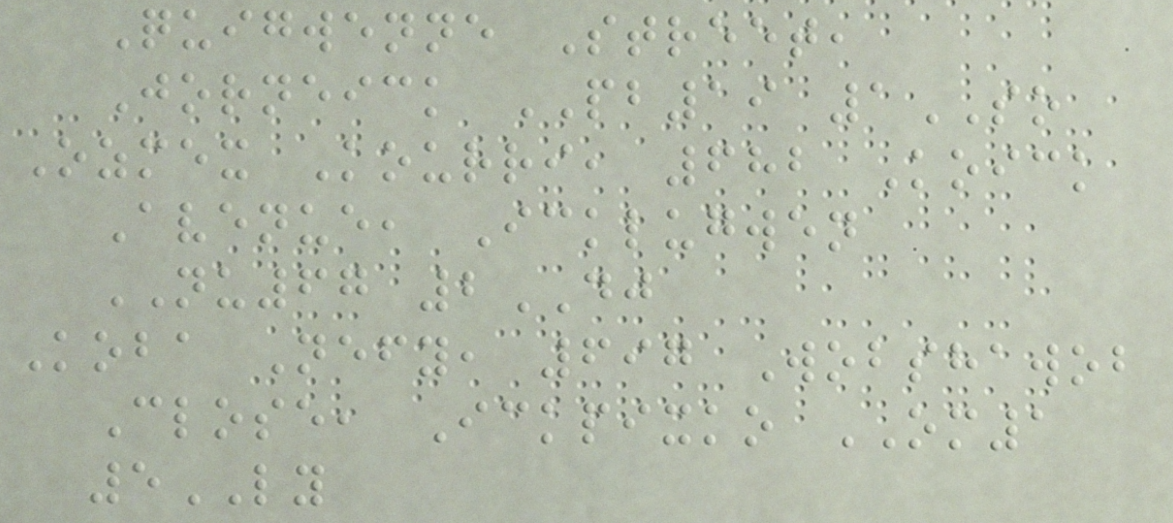Quigwenne Street,
Jorneick PB19 1SO
Ozmex Kourri, 682 Koick
Avenue, Icklugwen
NU67 2DJ
Koba Nefy, 697 Wobshawob
Close, Ickpixko OM1
5LY
